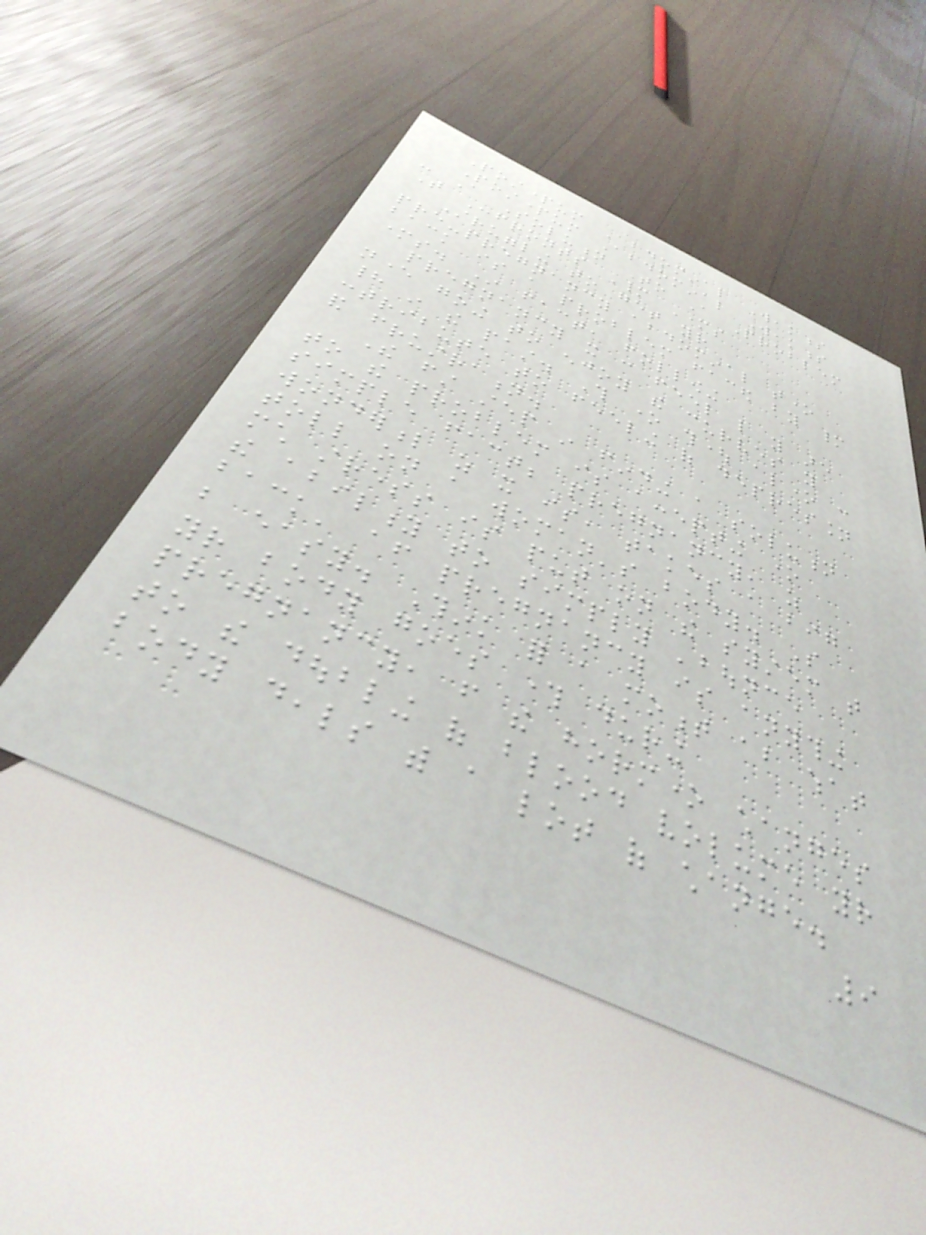Postpartum Abdominal Weakness
Postpartum Abdominal Weakness
- A Solution To A Problem
That Confronts Many Mothers
Struggling to get your
pre-pregnancy abdominal tone
back is a problem faced by many
mothers. In fact, following
pregnancy it can feel like you are
never going to enjoy the curves you
had in the past. This one thought alone can
contribute to feeling of depression
and frustration.
The first step in finding a solution
to the problem is accepting one
simple fact; pregnancy, as
wonderful as it is, takes a big
toll on a woman's body. So
much stress is put on the system that
the ability to simply 'bounce
back' after pregnancy is anything
but easy. Think for a moment about what
your body goes through during
pregnancy, from the hormone changes
to the doubling of blood volume your
body deals with a lot of change.
9
